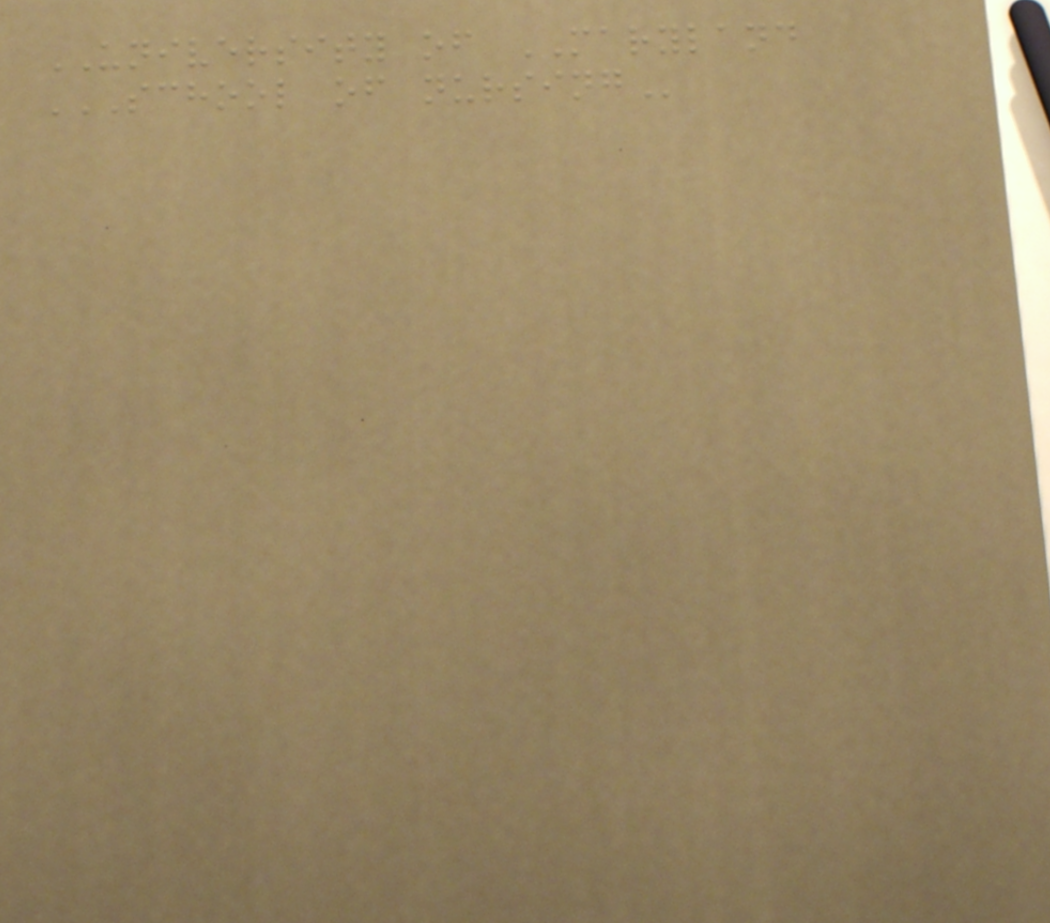UNIVERSITY of MARYLAND
SCHOOL OF NURSING
